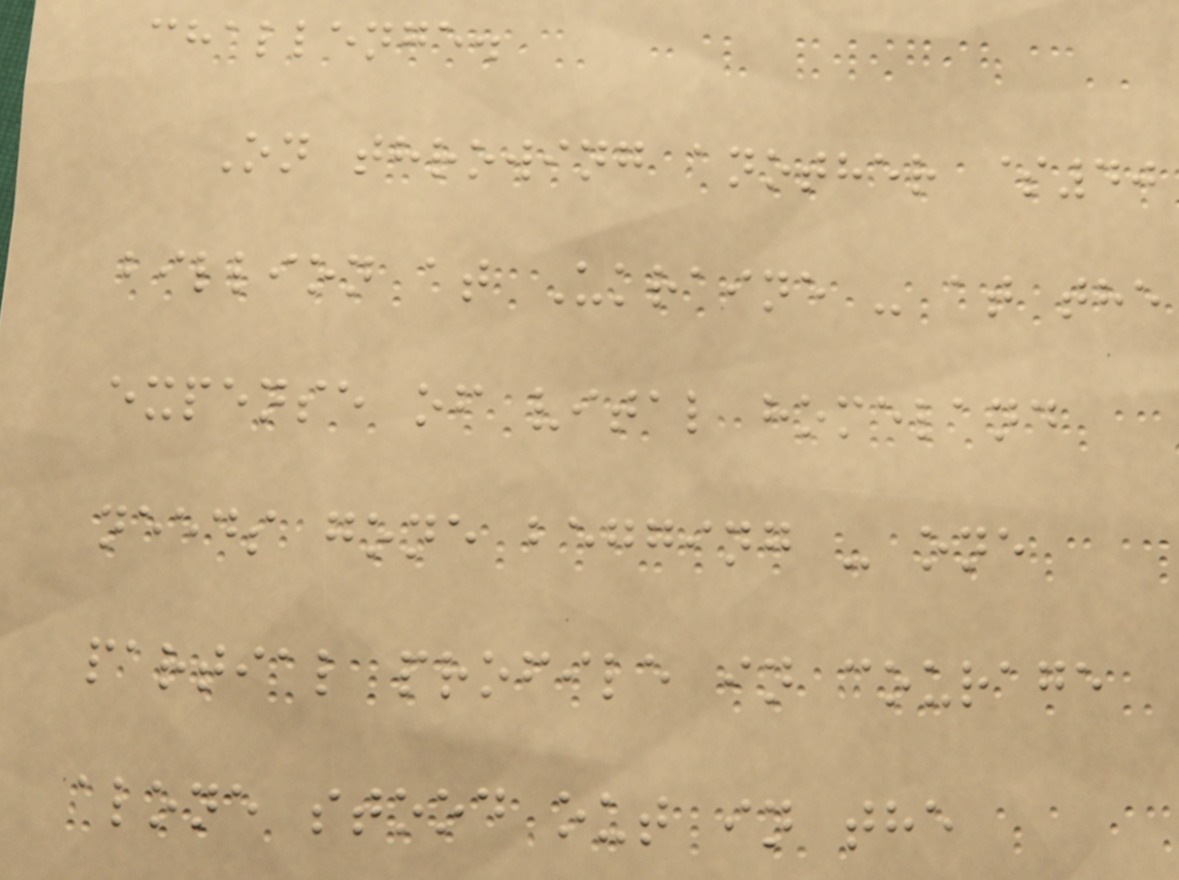challenge.
On throwing another $40
billion at Ukraine - at the
expense of vital homeland
needs gone begging - one
partial profile in courage
alone stood out in the
